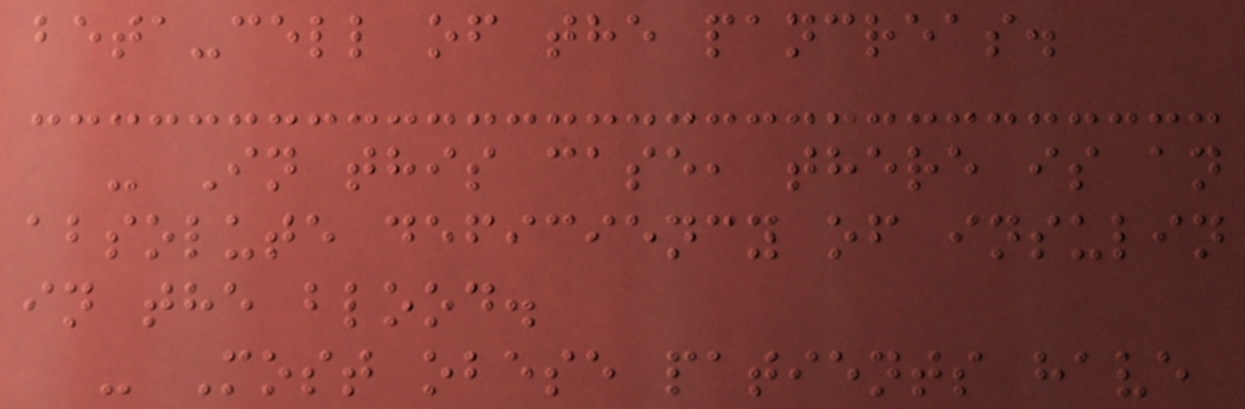beta-cell of the pancreas.
- In this case, there is an
absolute deficiency of insulin
in the blood.
- Most obese patients have
